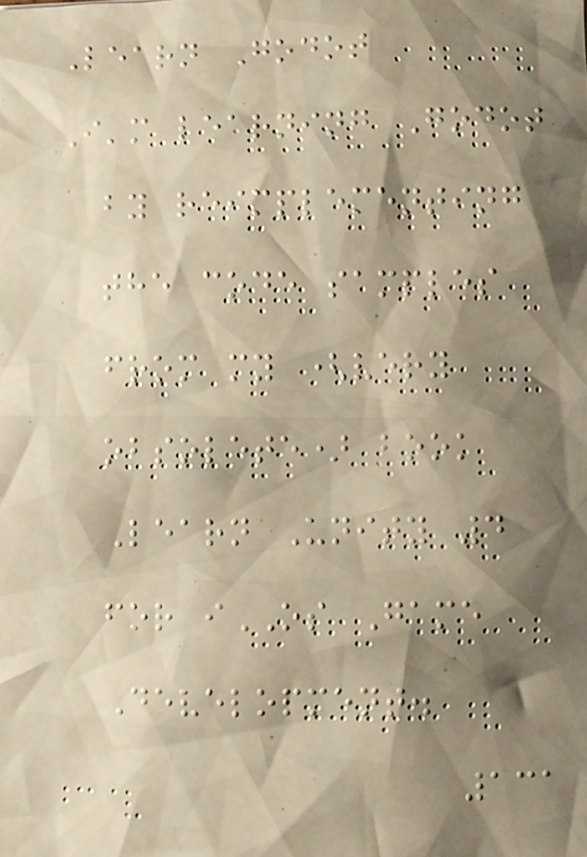Learn Godot
I'm learning Godot
by reimplementing
the code samples
from my (very
obsolete) book
Learn Unity 4
for iOS Game
Development.
131
